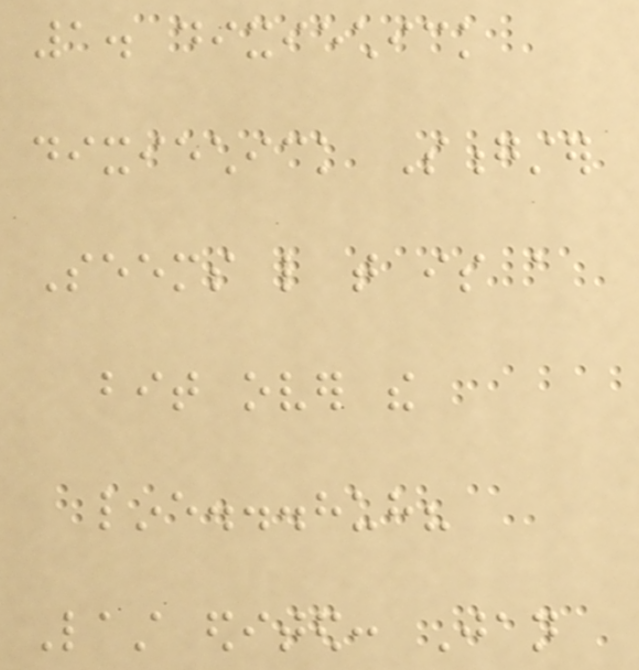1. dixiechick
dixiechick Songster
Seems like that is a
bit over the
line...huh?
Last edited: Jan
